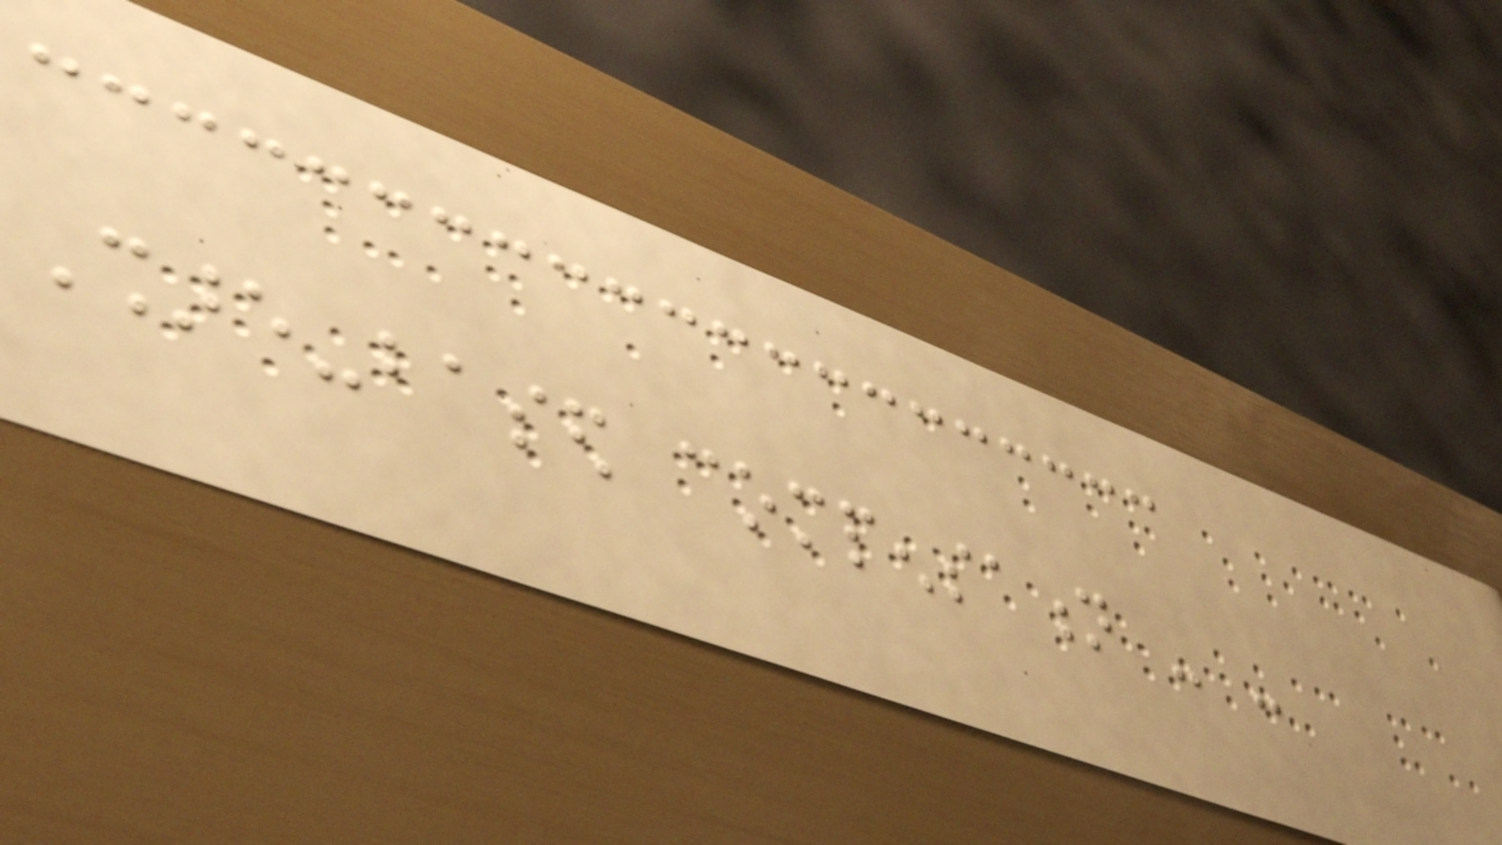Share-based compensation - -
